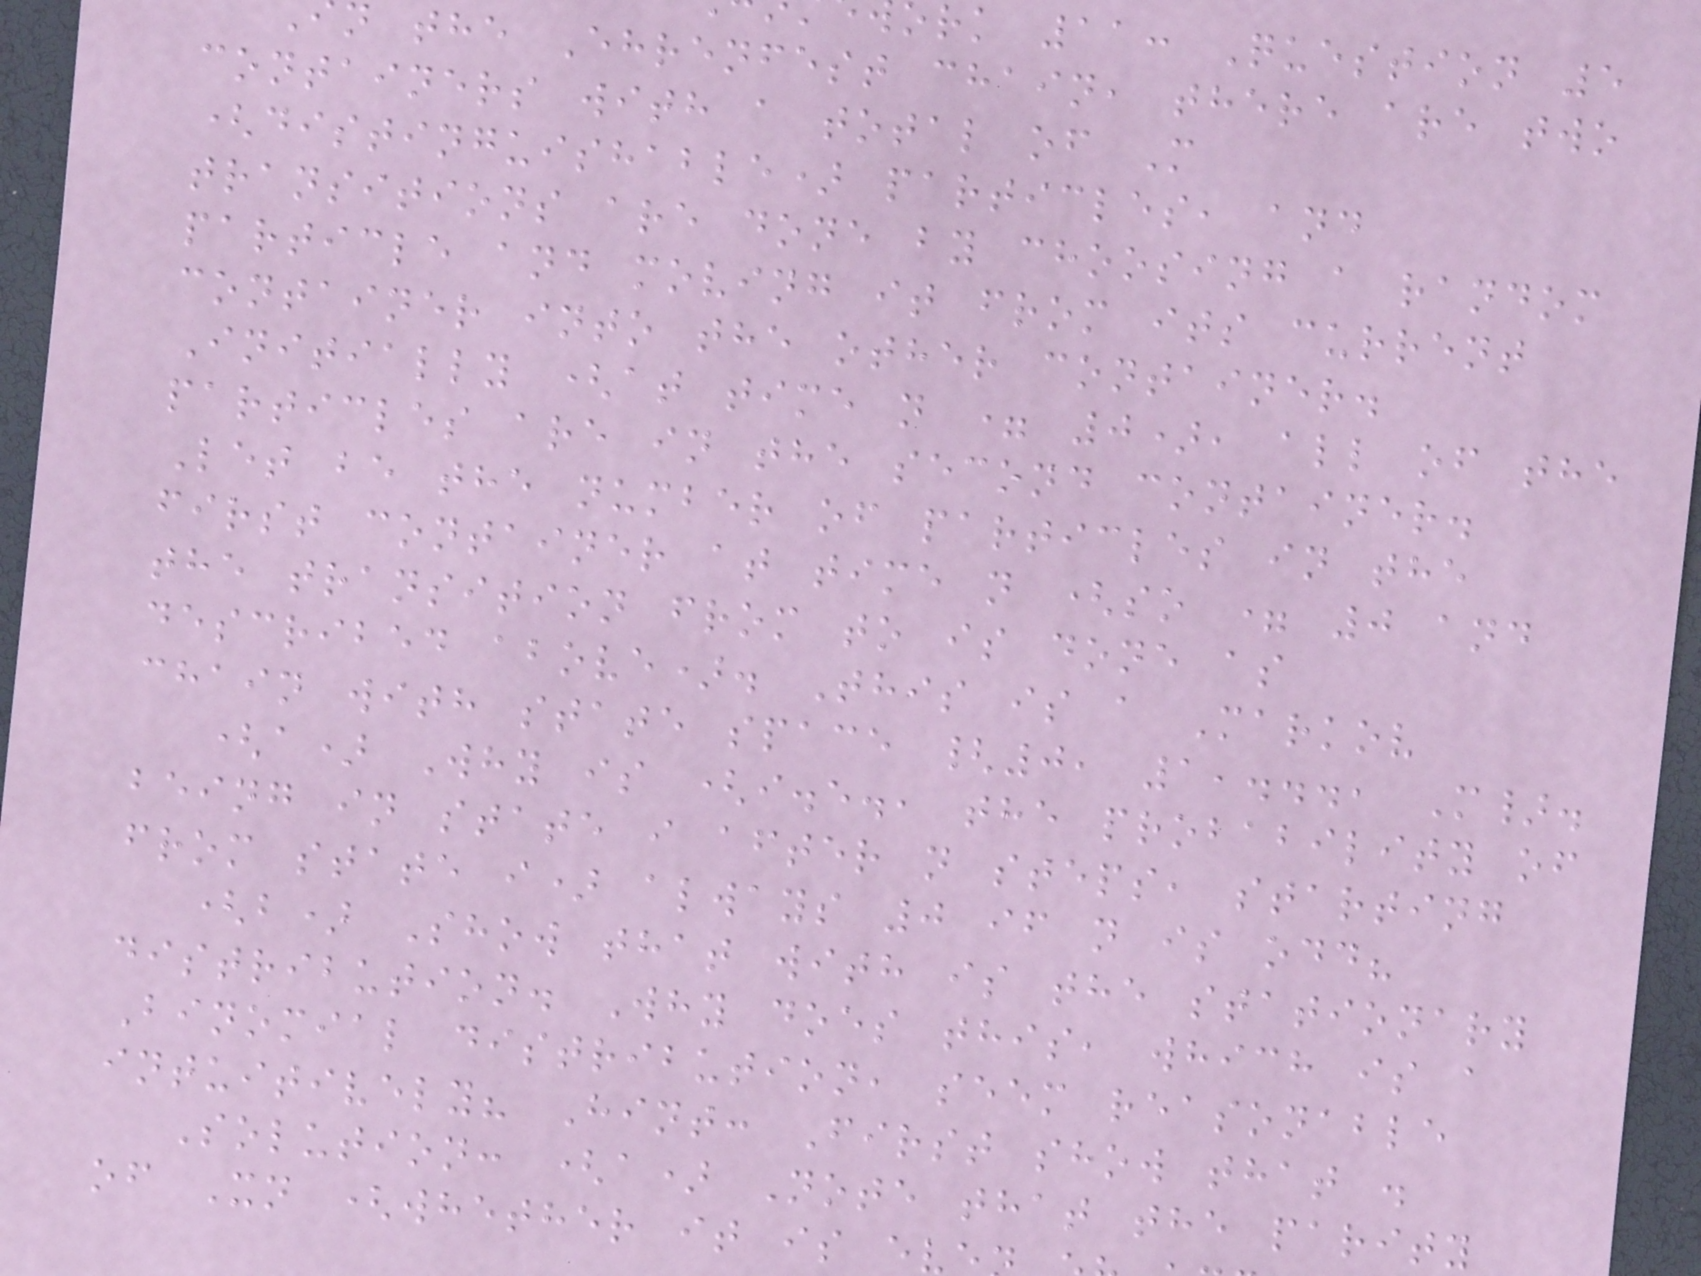rk 11: Question 5
n the Ehrenfest chain, there are two
containers with a total of M
(distinguishable) particles, and
transitions are done by choosing a random
particle and moving it from its current
container into the other container.
Initially (at time n = 0), all of the
particles are in the second container.
Let be the number of particles in the
first container at time n (so = 0 and
the transition from to is done as
described above). This is a Markov
chain with state space {0, 1,..., M}.
(a) Why is (i.e., the probability of
being in state i after n steps, starting
from state i) always 0 if n is odd?
(b) Show that with is the stationary
distribution. Why does this, which is a
Binomial distribution, seem reasonable
intuitively? Hint: First show that .
Solution: (a) Note that the parity
of Xn (whether it is ev
